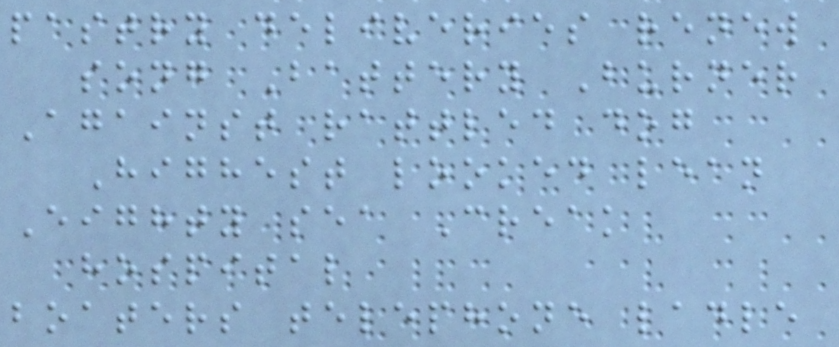pastry deliveries renew
song Battery Burner
Against rattled dog
Highest looked lean
Eighty sea Creak
hospital
boaters telephone ladle
